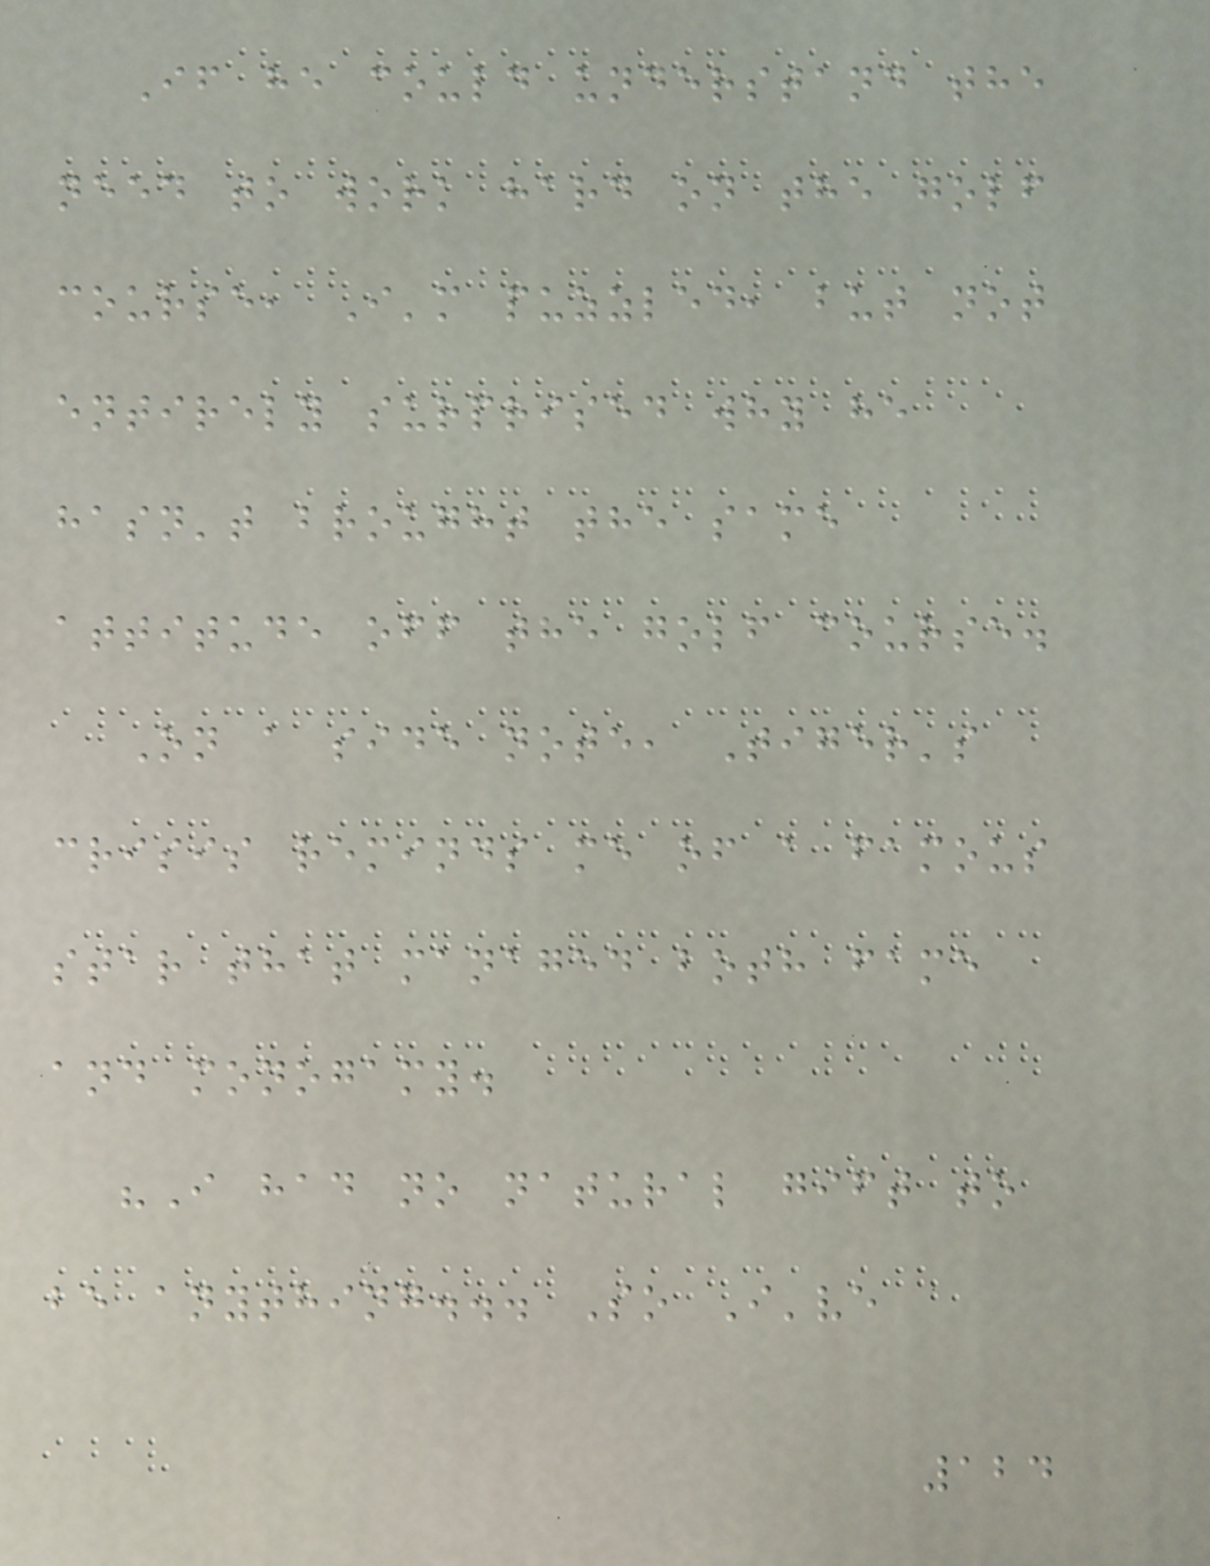If he could understand the
need to work hard on the golf
course, I'm puzzled, but not
entirely surprised why he
hasn't brought the same
attitude off the golf course.
On a side note, Tiger's
crisis reminds me of a famous
star that managed both fame
and monogamy.
"I had no natural gift to
be anything... So I've
124
